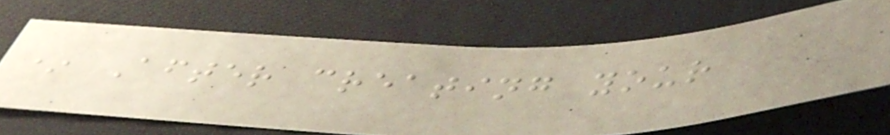* After creating your
